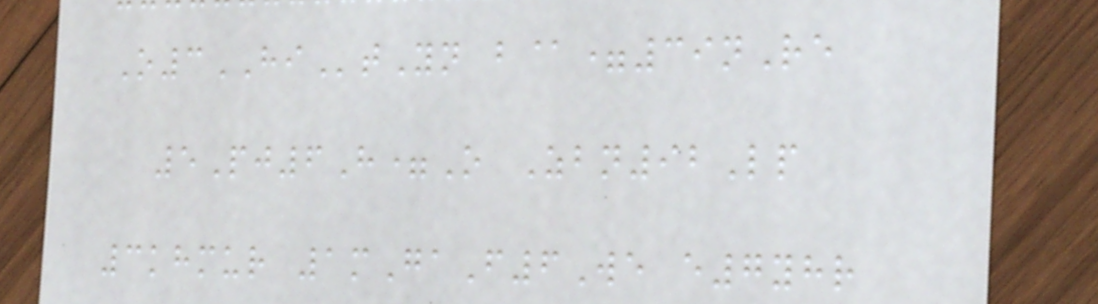O3HItYn b@=39nRe
5Pj6H=O Zbn92Lp
3khmur 1mGaF6We e7yhr
